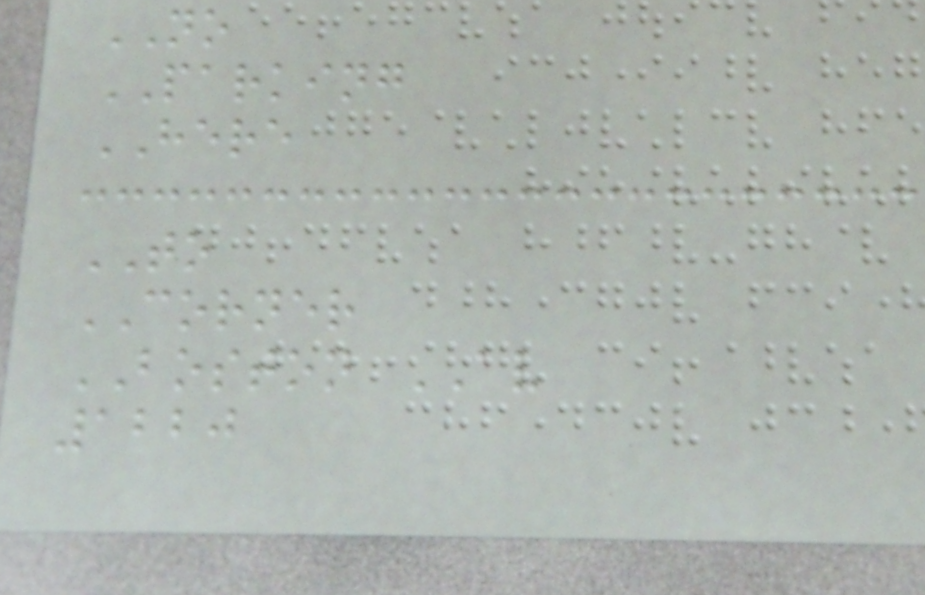NO
PARKING
HERE
TO
CORNER
BOSTON AV
1220
